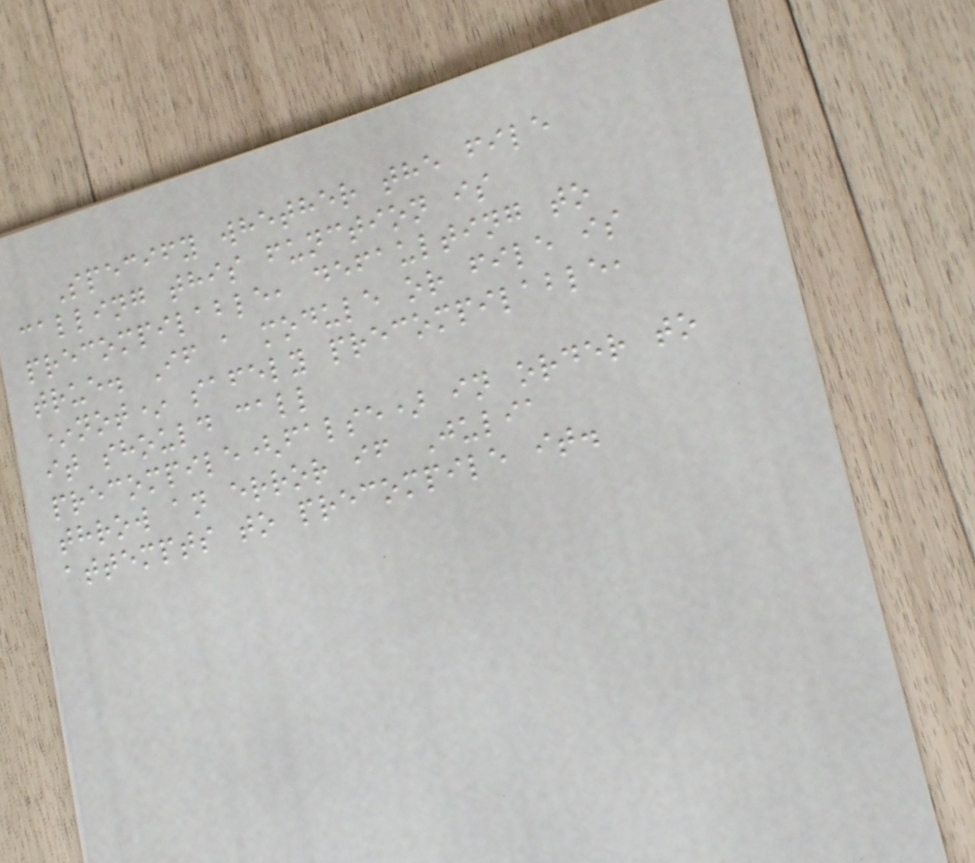Specify whether the file
calling this function is
precompilable, defaulting to
true. If a module or file is
*not* safely precompilable,
it should call
precompile(false) in order to
throw an error if Julia
attempts to precompile it.
